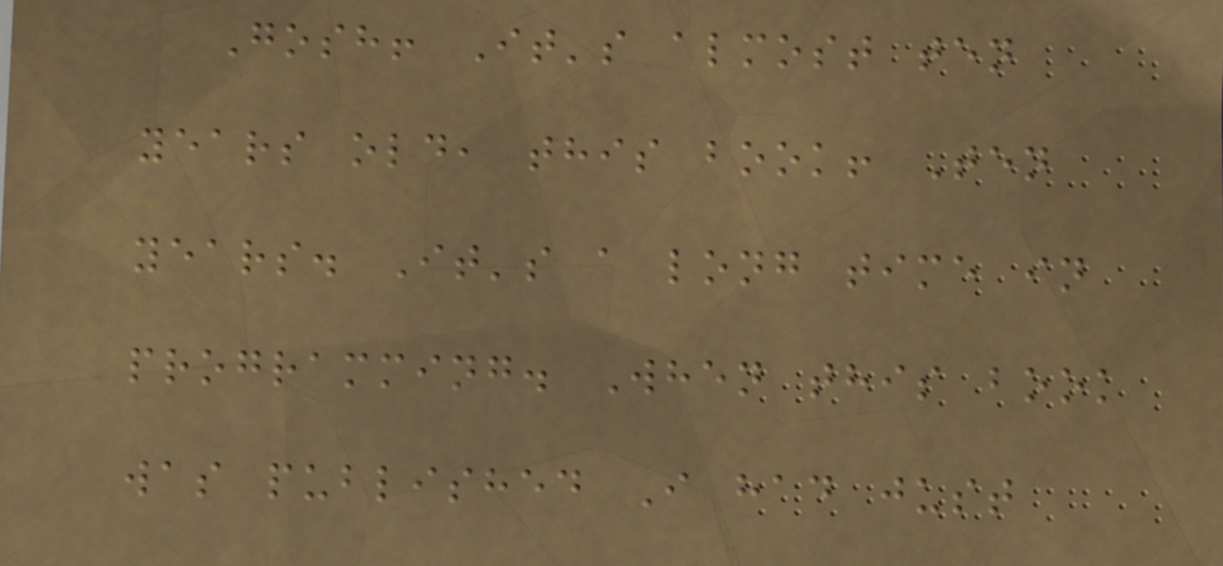Gosh! It's almost ten
years old, this book! Ten
years. It's a long time in
programming. When this book
was published I had just
